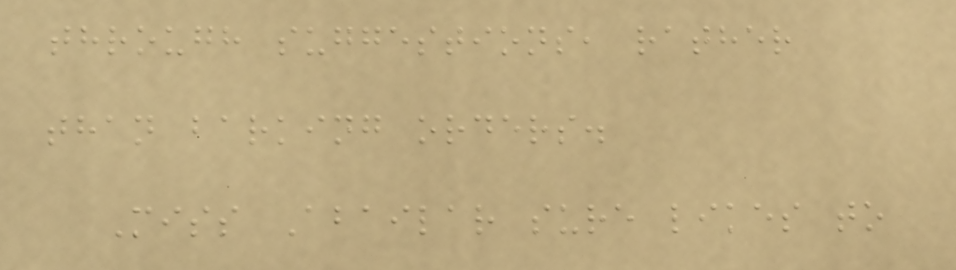through suggestions, rather
than barking orders.
Miss Abailar sure likes to
